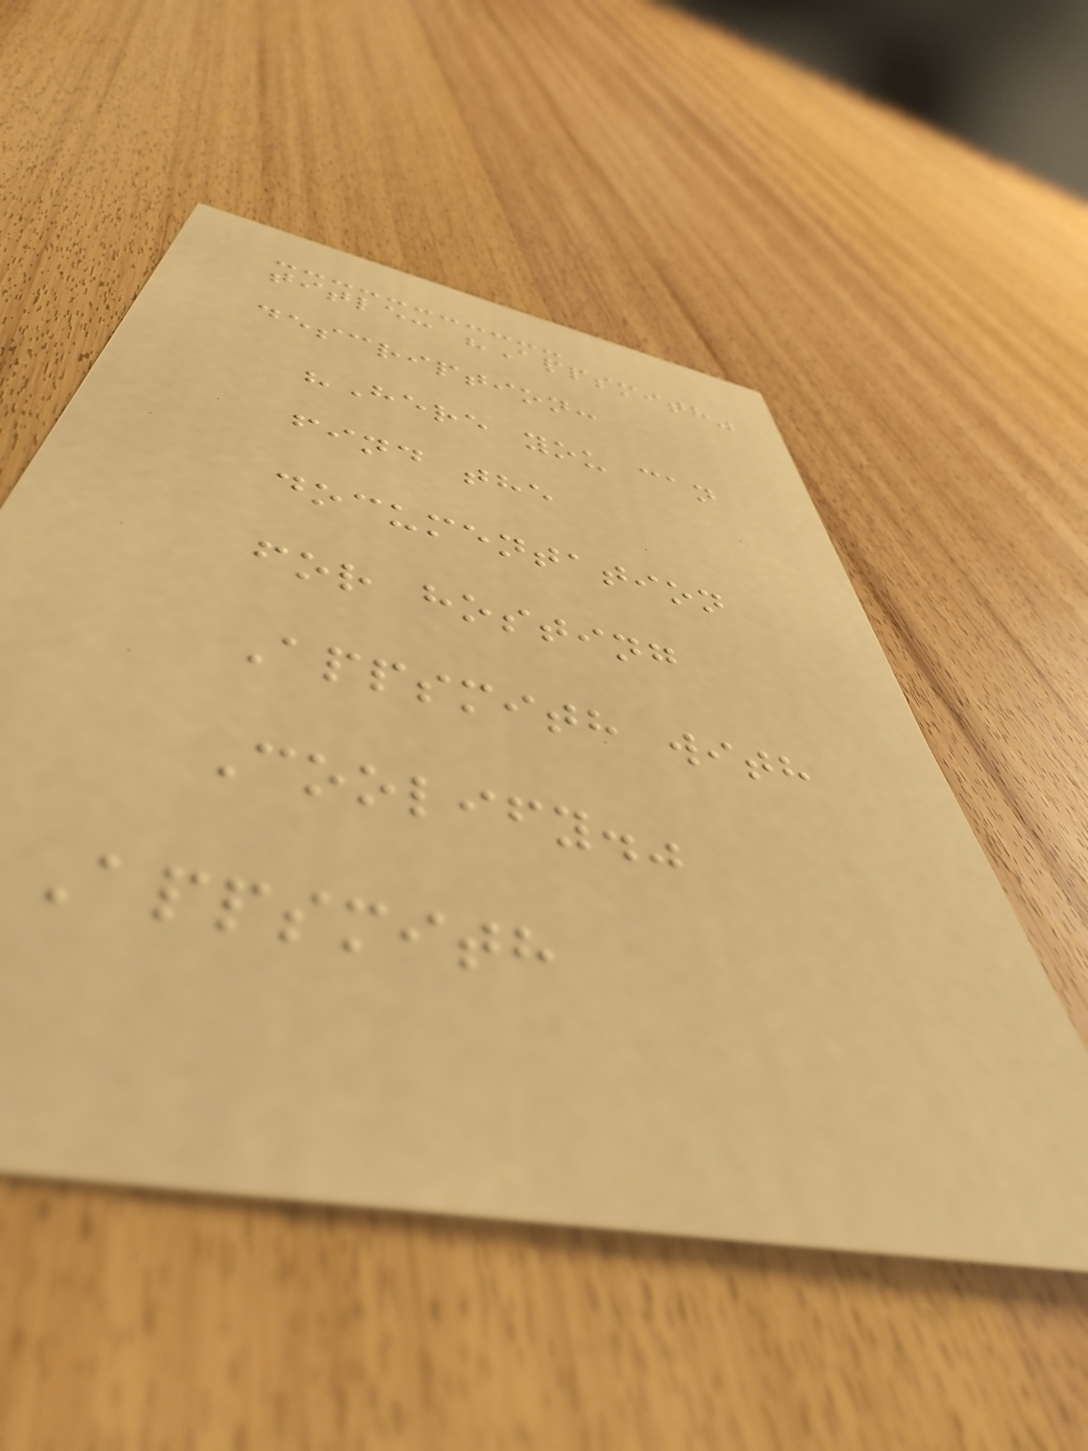title: "Appsmith"
description:
"Here you can
find the
documentation
for hosting
Appsmith with
Coolify."
Appsmith
